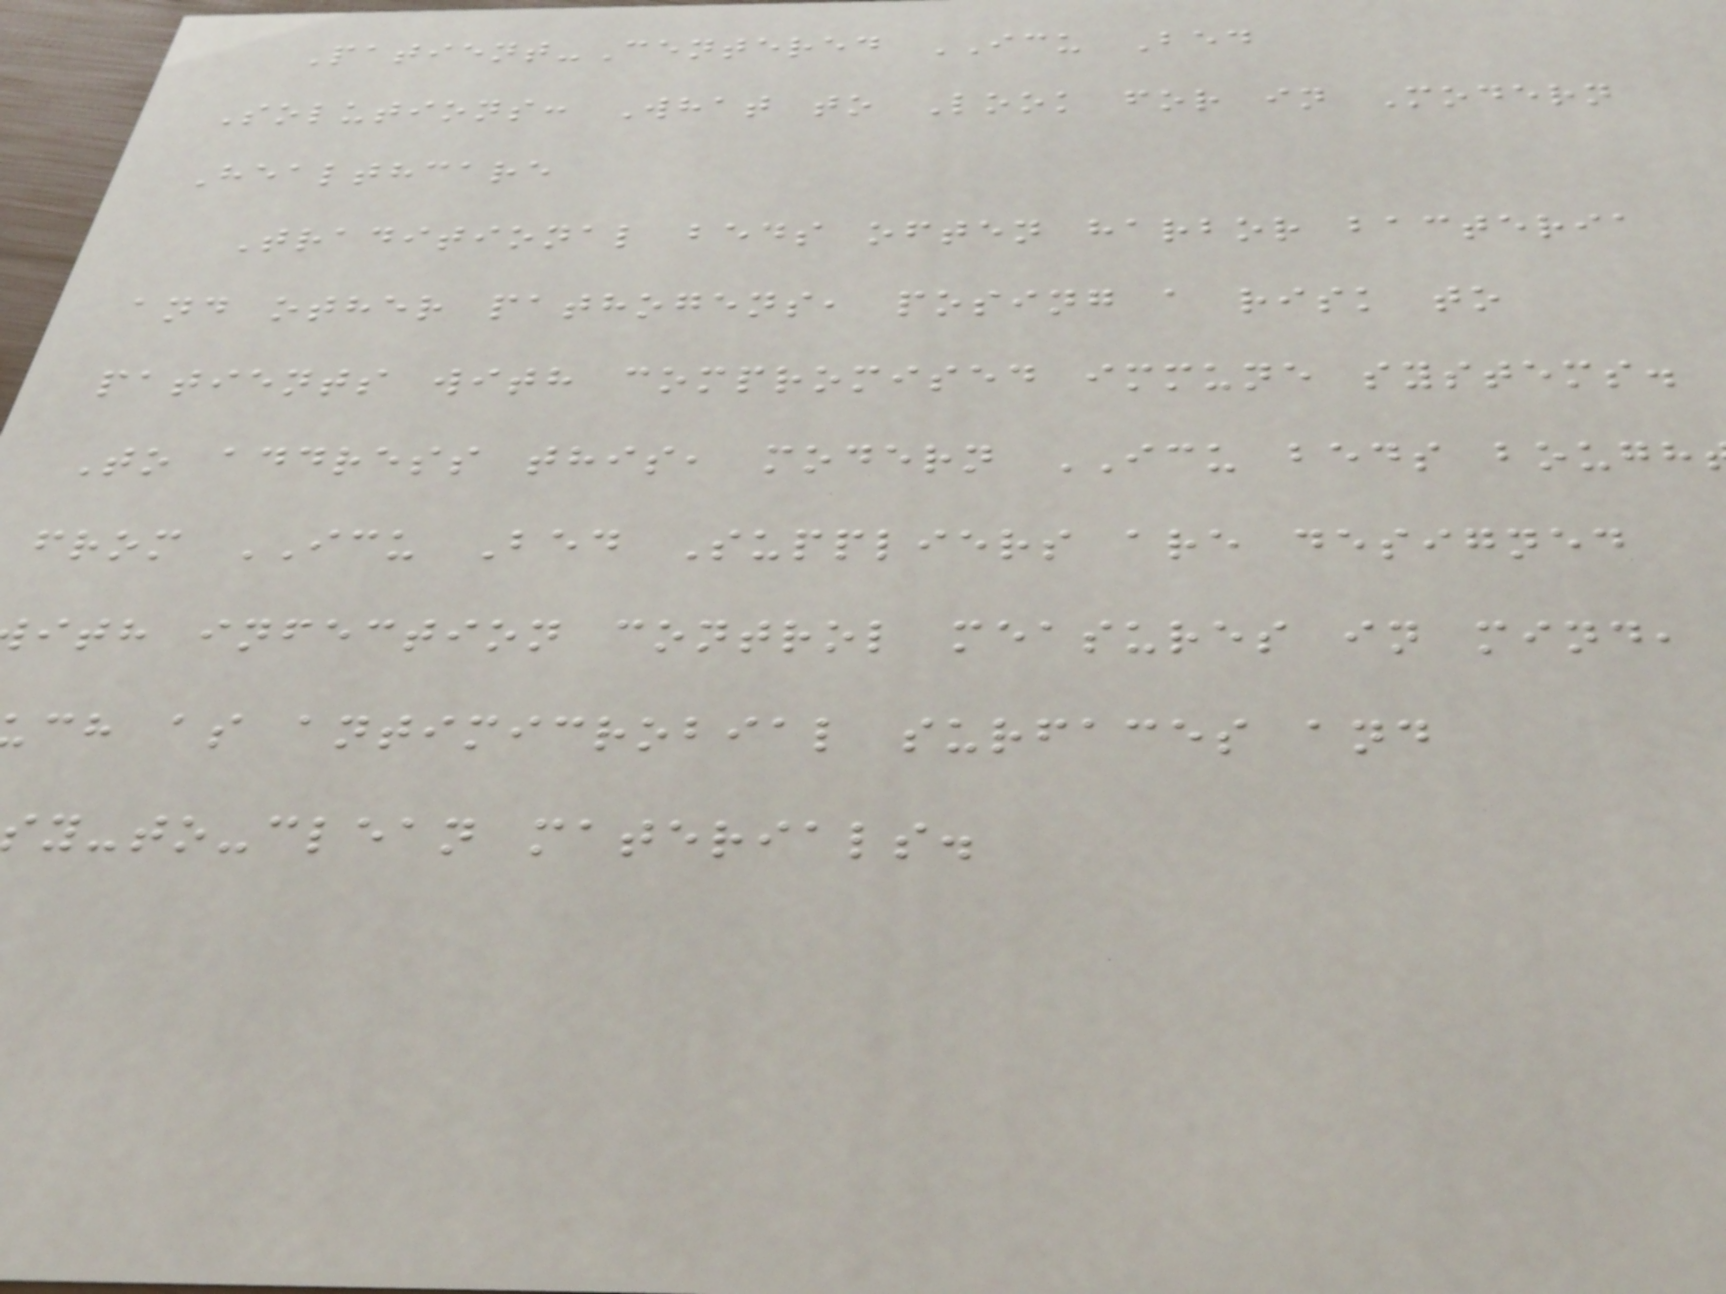Patient-Centered ICU Bed
Solutions: What to Look for in Modern
Healthcare
Traditional beds often harbor bacteria
and other pathogens, posing a risk to
patients with compromised immune systems.
To address this, modern ICU beds bough
from ICU Bed Suppliers are designed
ith infection control measures in mind,
ch as antimicrobial surfaces and
y-to-clean materials.
